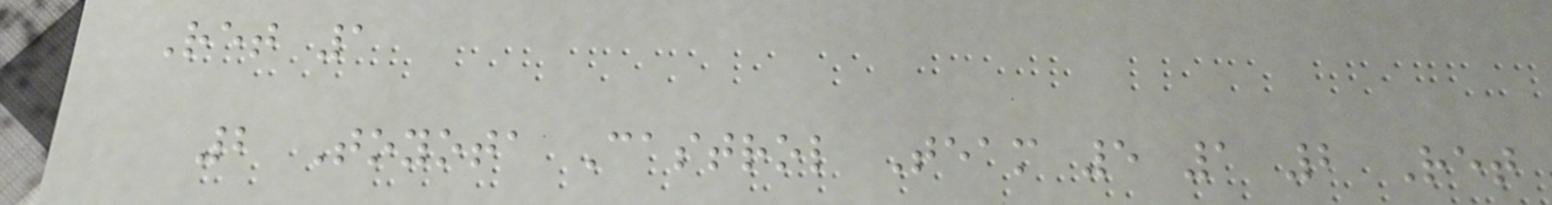Ret 1
2 Toyota Castrol Team 5 1 2 Ret
